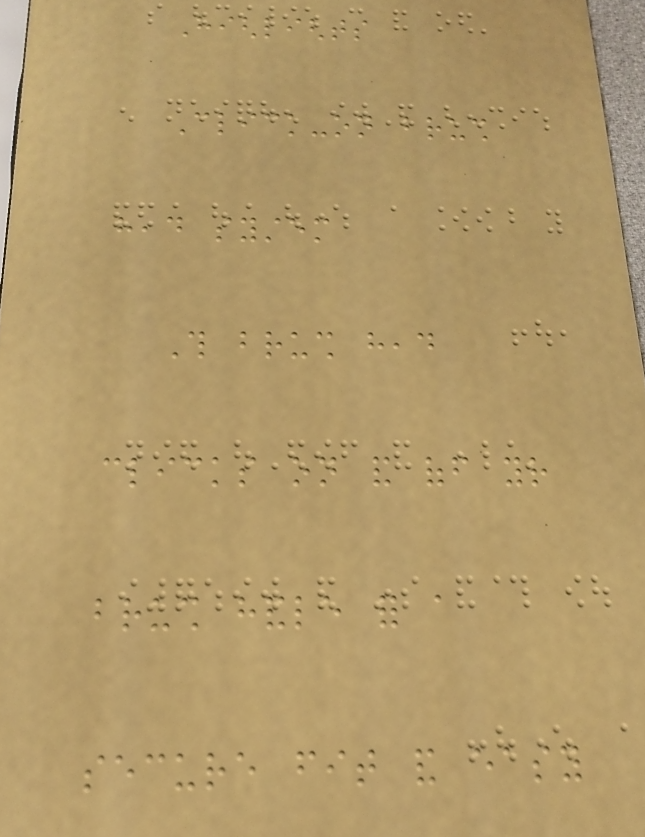Highlights
Click-on brush
head system
This brush head
clicks on and off your
brush handle for a
secure fit and easy
